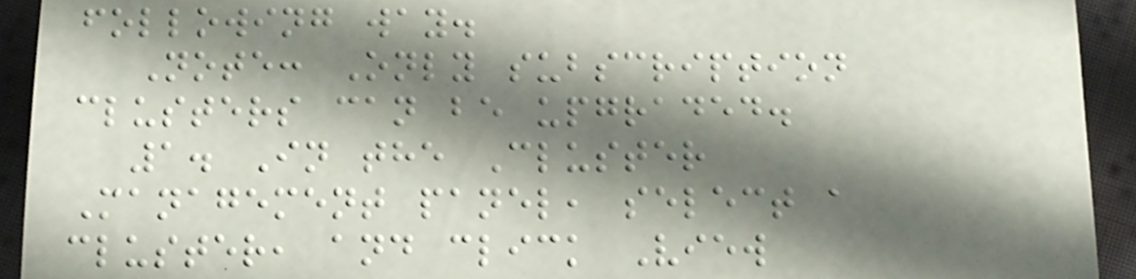following way.
Note: Only subscription
clusters can be upgraded.
1. In the Cluster
Management panel, select a
cluster, and click View
